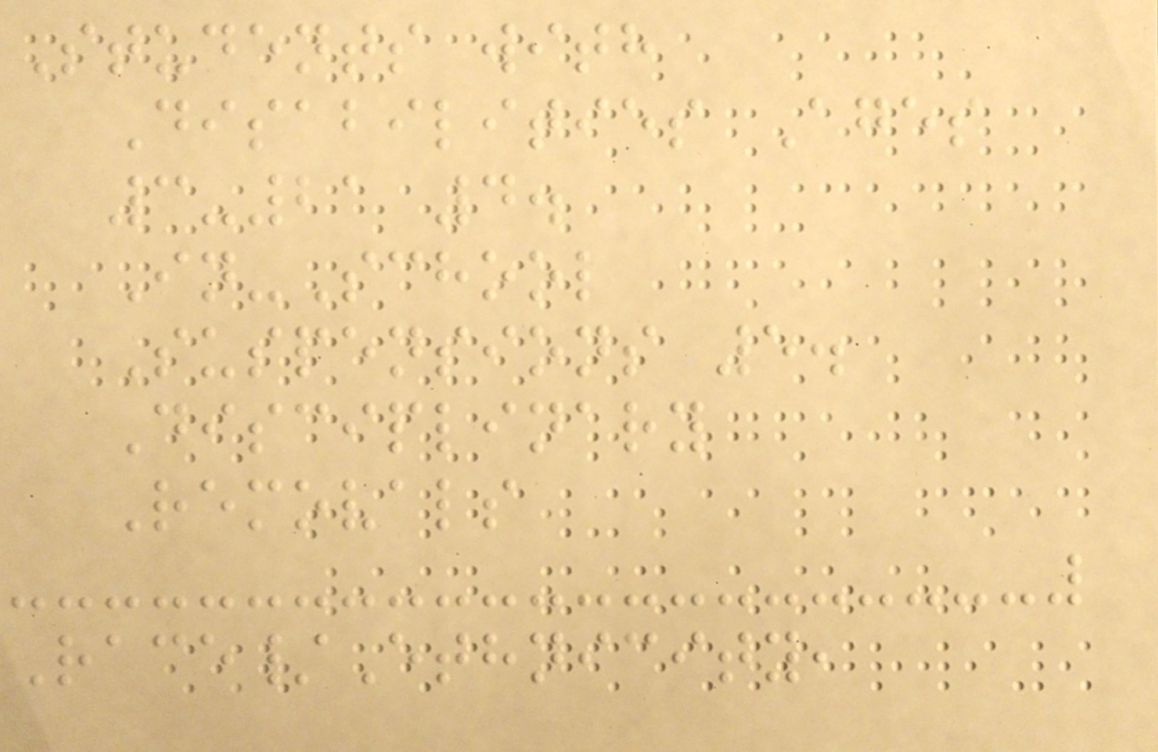Students with
Disabilities Ages
3-21 4.
In-School
Suspensions 5.
Disciplinary
Removals
Race/Ethnicity,
